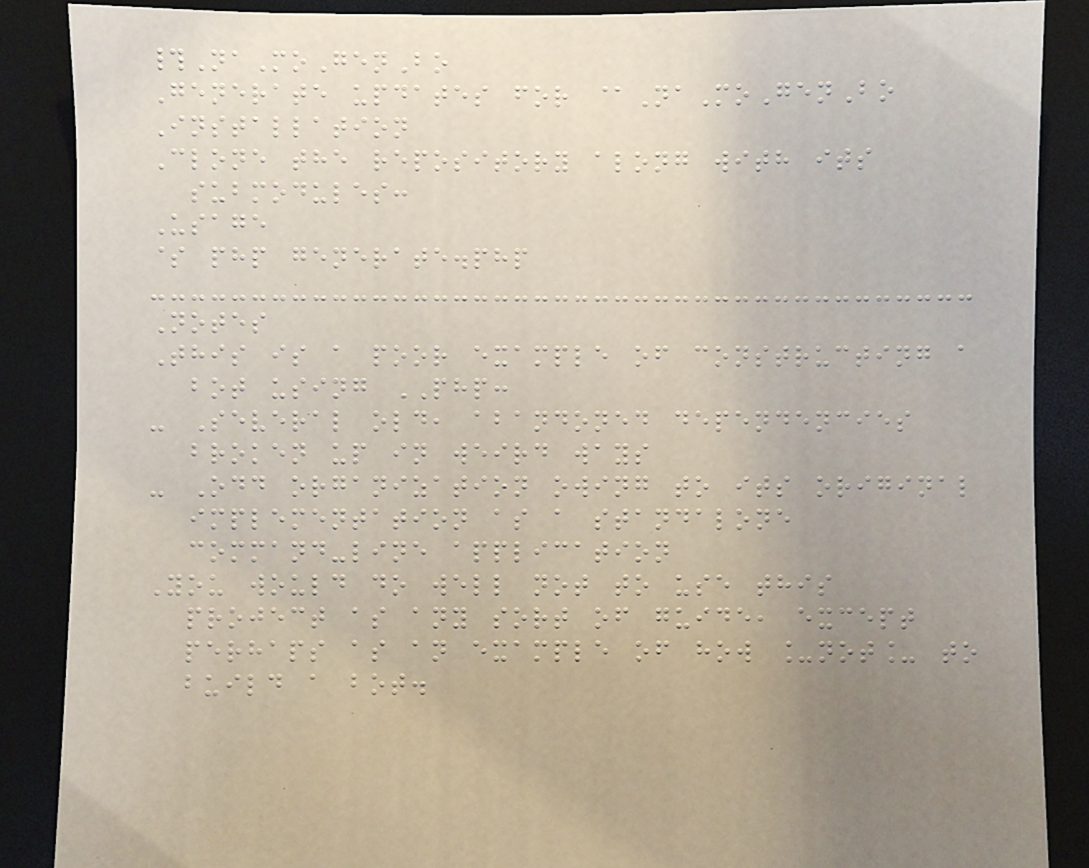#NaMoGenBo
Generate updates for @NaMoGenBo
Installation
Clone the repository along with its
submodules:
Usage
$ php generate.php
Notes
This is a poor example of constructing a
bot using PHP:
- Several old, abandoned dependencies
broken up in weird ways
- Odd organization owing to its original
implementation as a standalone
command-line application
You would do well not to use this
project as any sort of guide, except
perhaps as an example of how _not_ to
build a bot.
